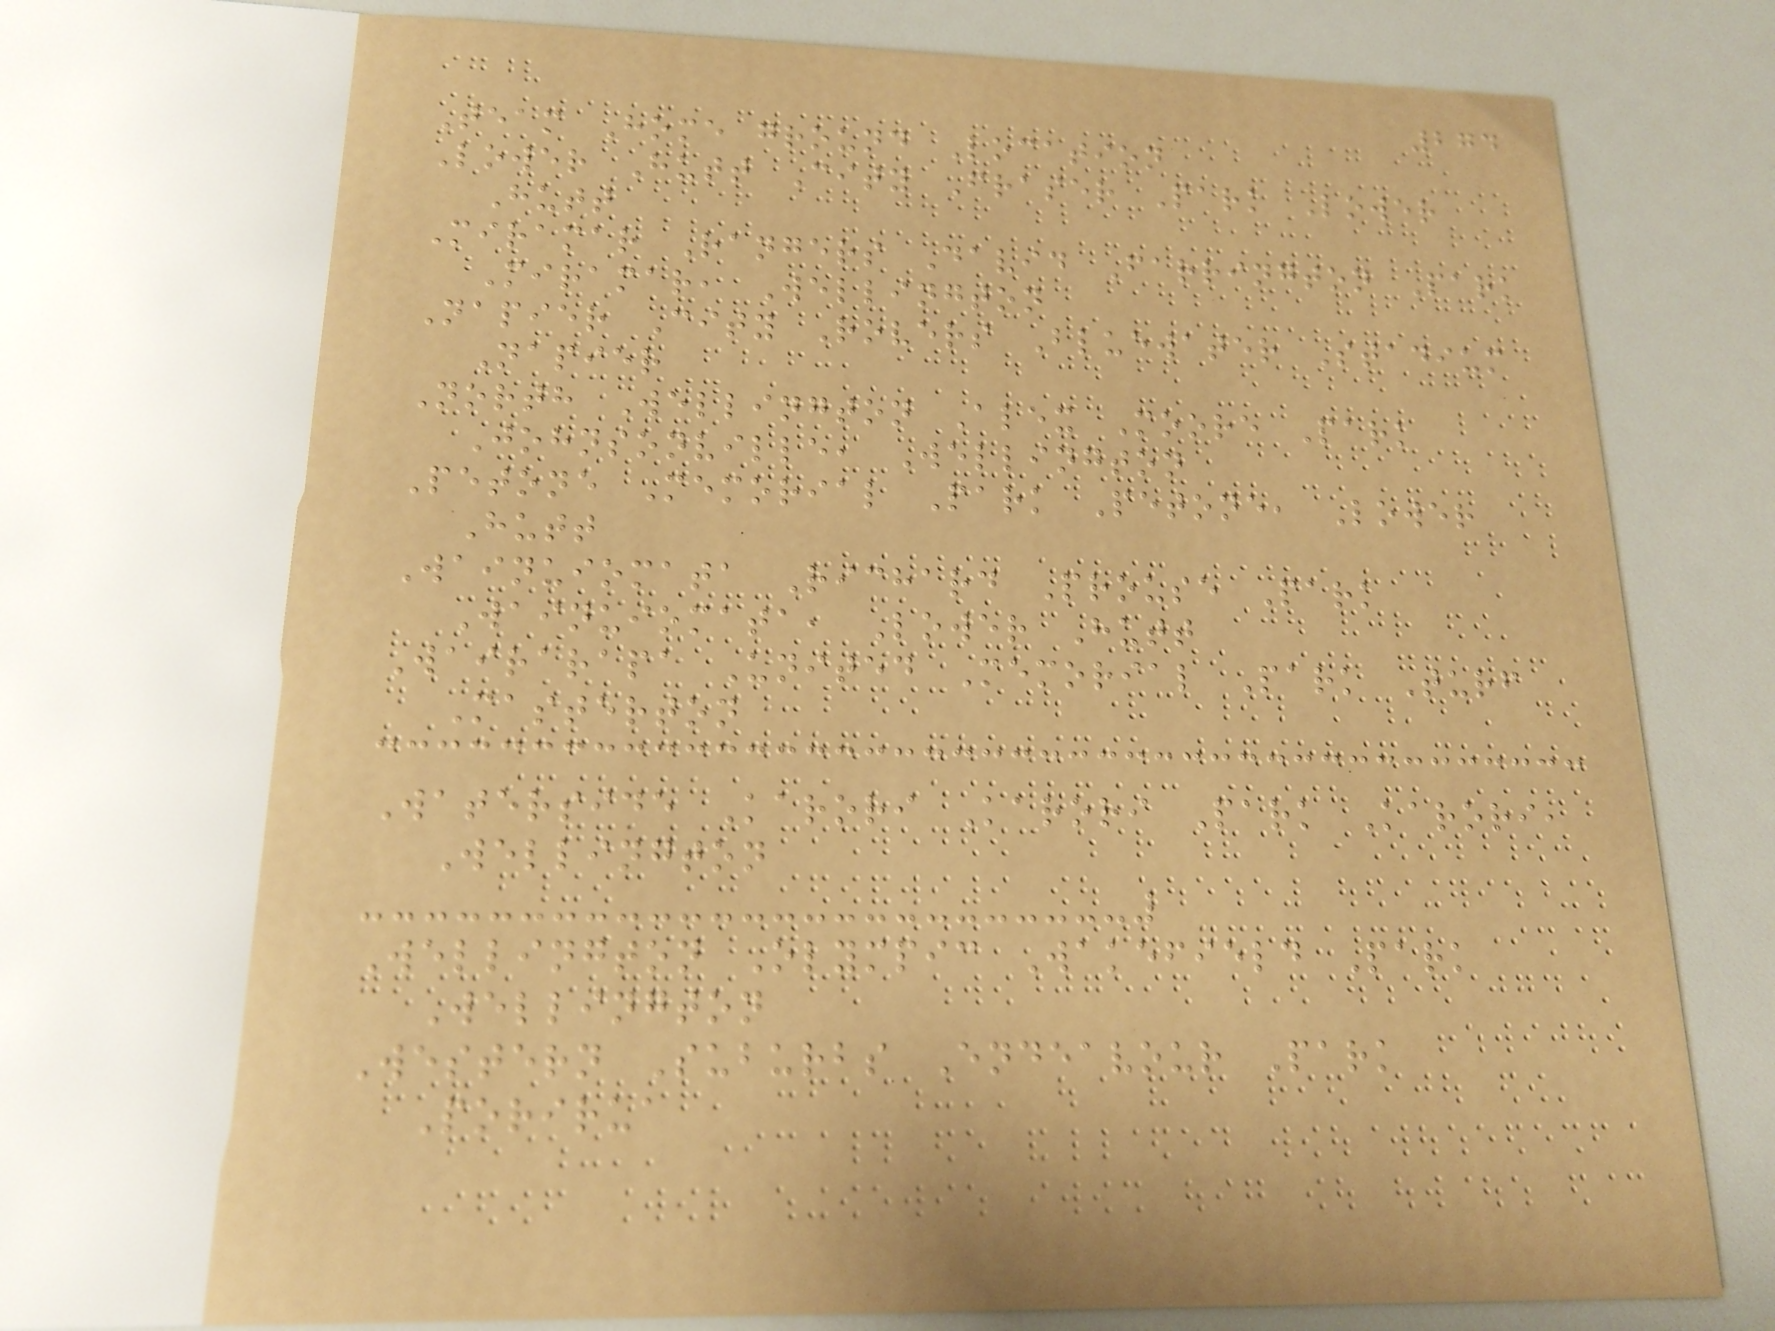274
Team Home ground Location
Lower Hutt City Fraser Park Lower
Hutt
Miramar Rangers David Farrington Park
Miramar, Wellington
Napier City Rovers Bluewater Stadium
Napier
North Wellington Alex Moore Park
Johnsonville, Wellington
Petone Memorial Park Petone, Lower
Hutt
Wainuiomata Richard Prouse Park
Wainuiomata, Lower Hutt
Wairarapa United Memorial Park Turf
Masterton
Waterside Karori Karori Park Karori,
Wellington
Wellington Olympic Wakefield Park
Wellington
Western Suburbs Endeavour Park
Porirua
